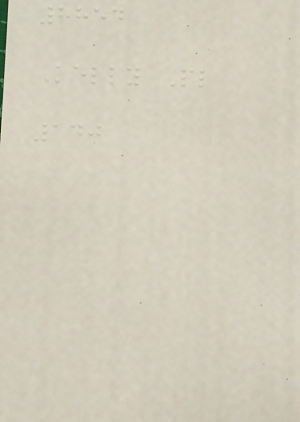8854
Kelly Pl
140
